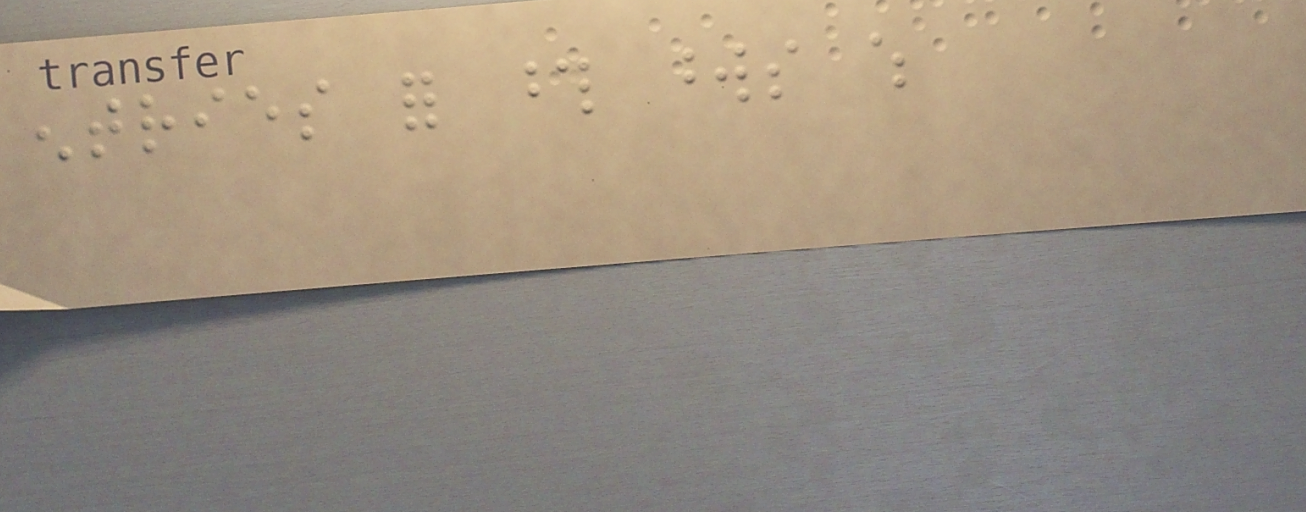entries for those words which
